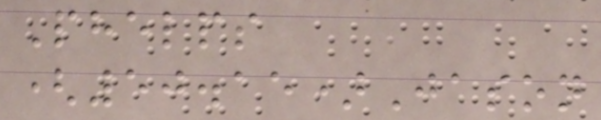Phelps
(50.15)Jason
